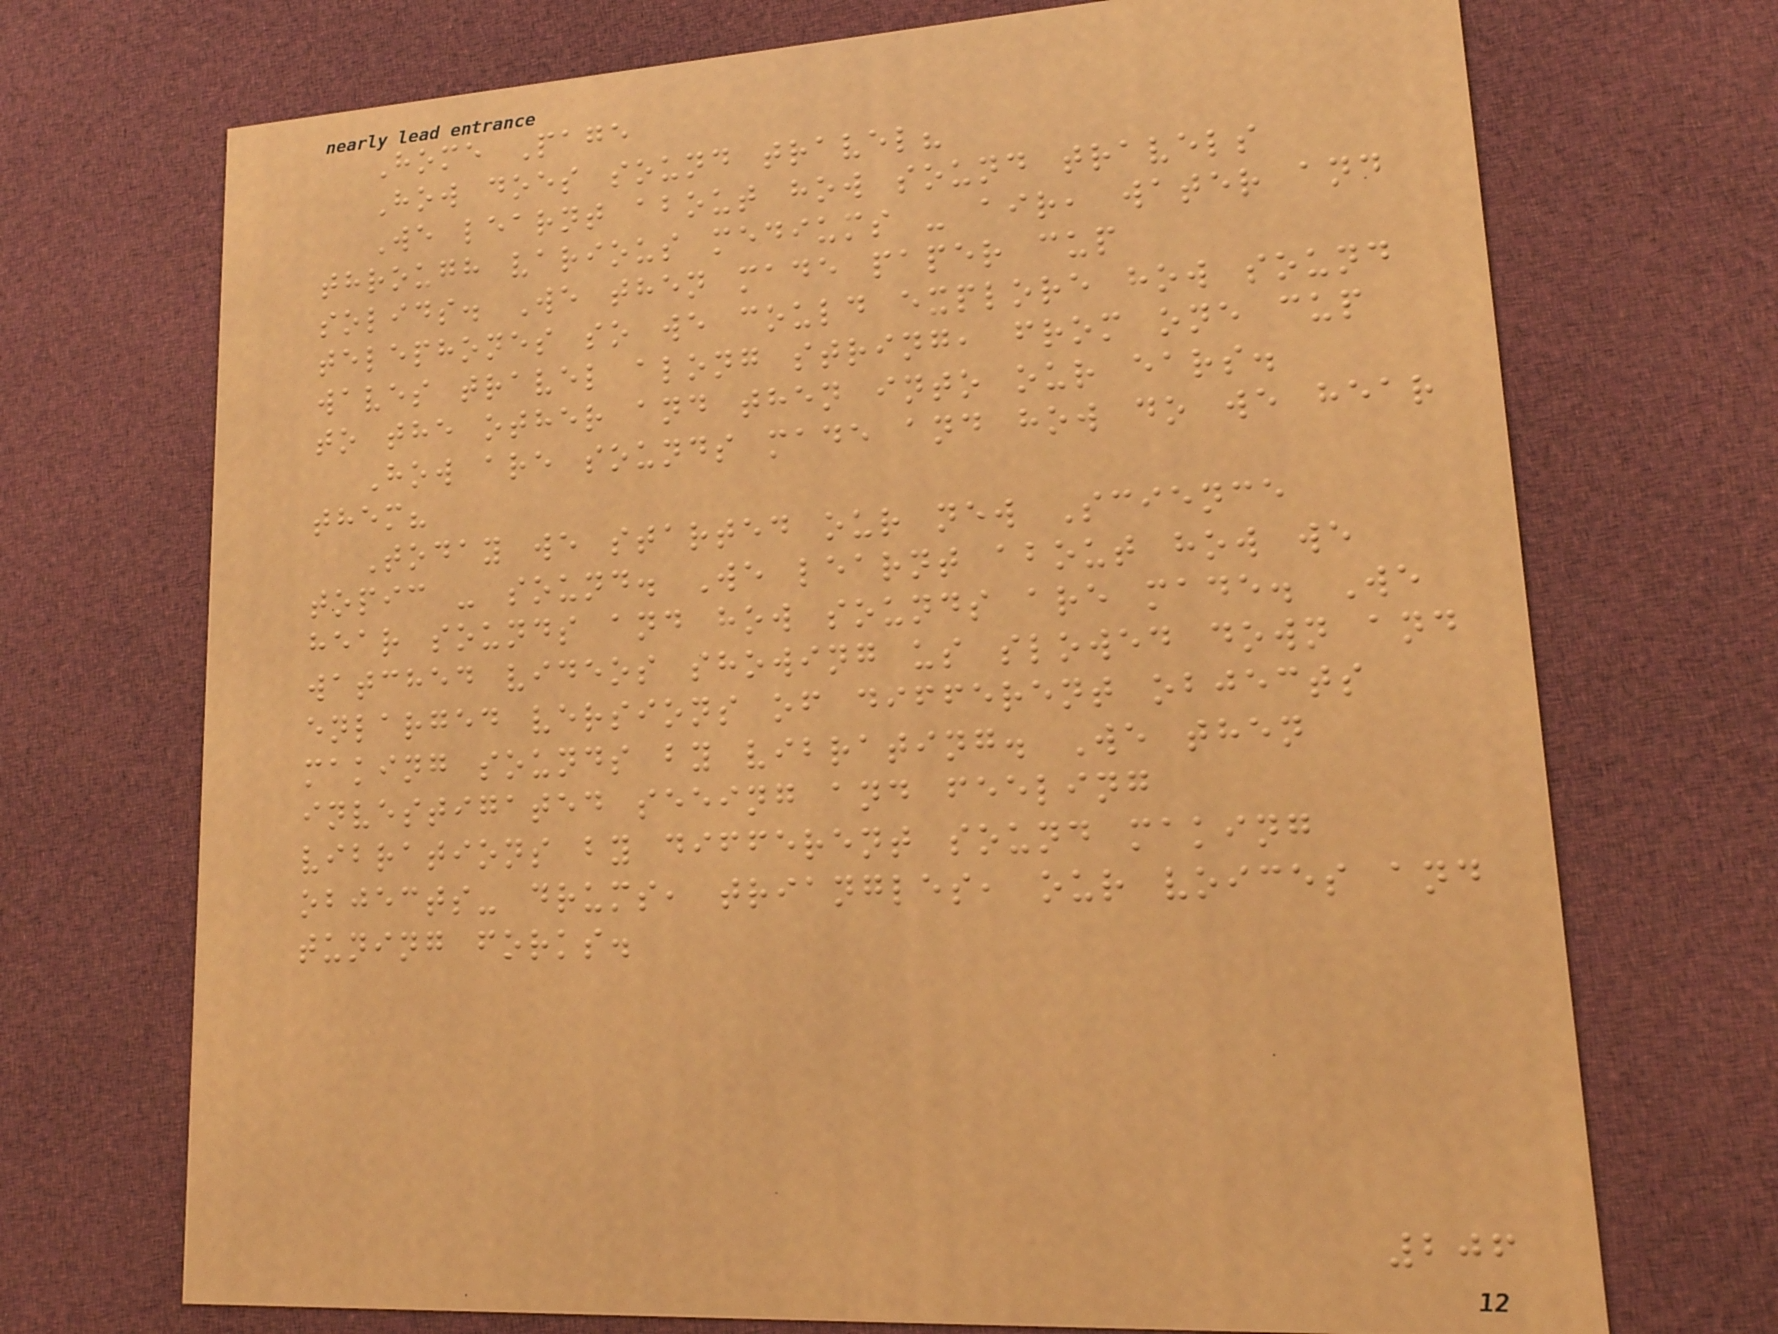Home Page
How does sound travel?
We learnt about how sound travels
through various mediums - air, water and
solids. We then made paper cup
telephones so we could explore how sound
waves travel along string, from one cup
to the other and then into our ears.
How are sounds made and how do we hear
them?
Today we started our new Science
topic - sound. We learnt about how we
hear sounds and how sounds are made. We
watched videos showing us slowed down and
enlarged versions of different objects
making sounds by vibrating. We then
investigated seeing and feeling
vibrations by different sound making
objects- drums, triangles, our voices and
tuning forks.
206
